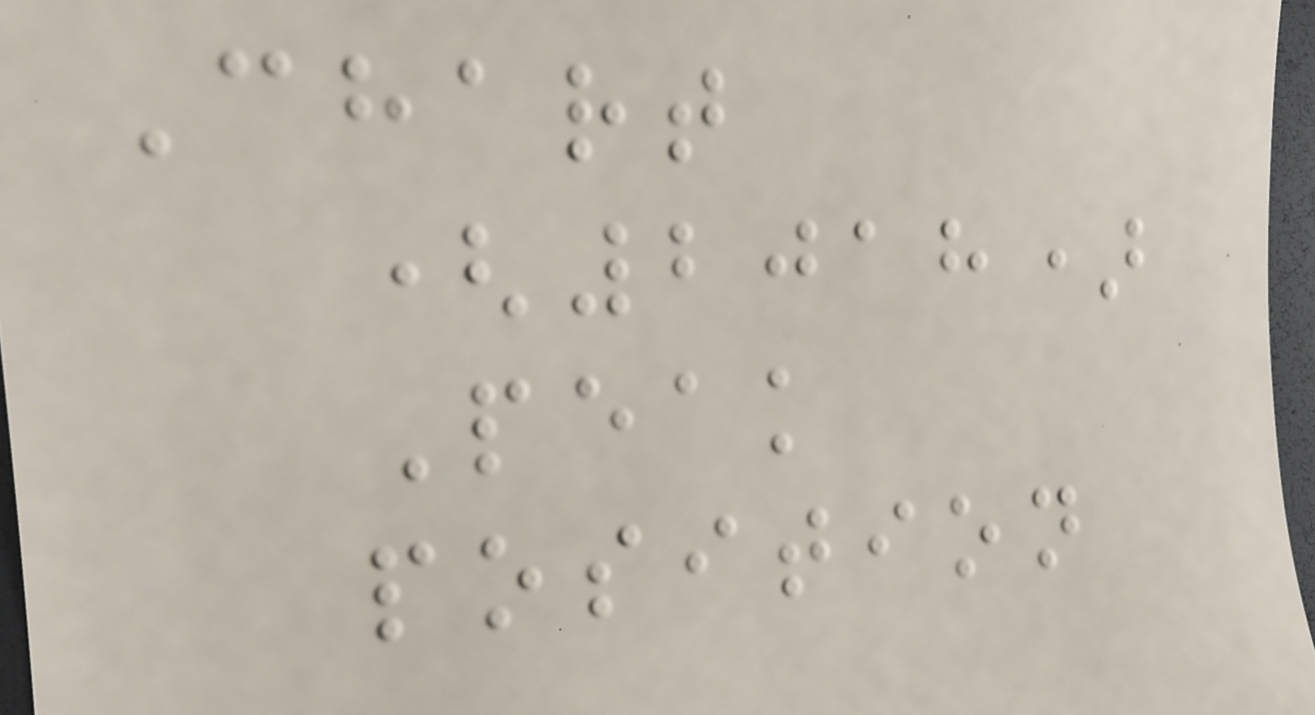Chart
(2018)
Peak
position
